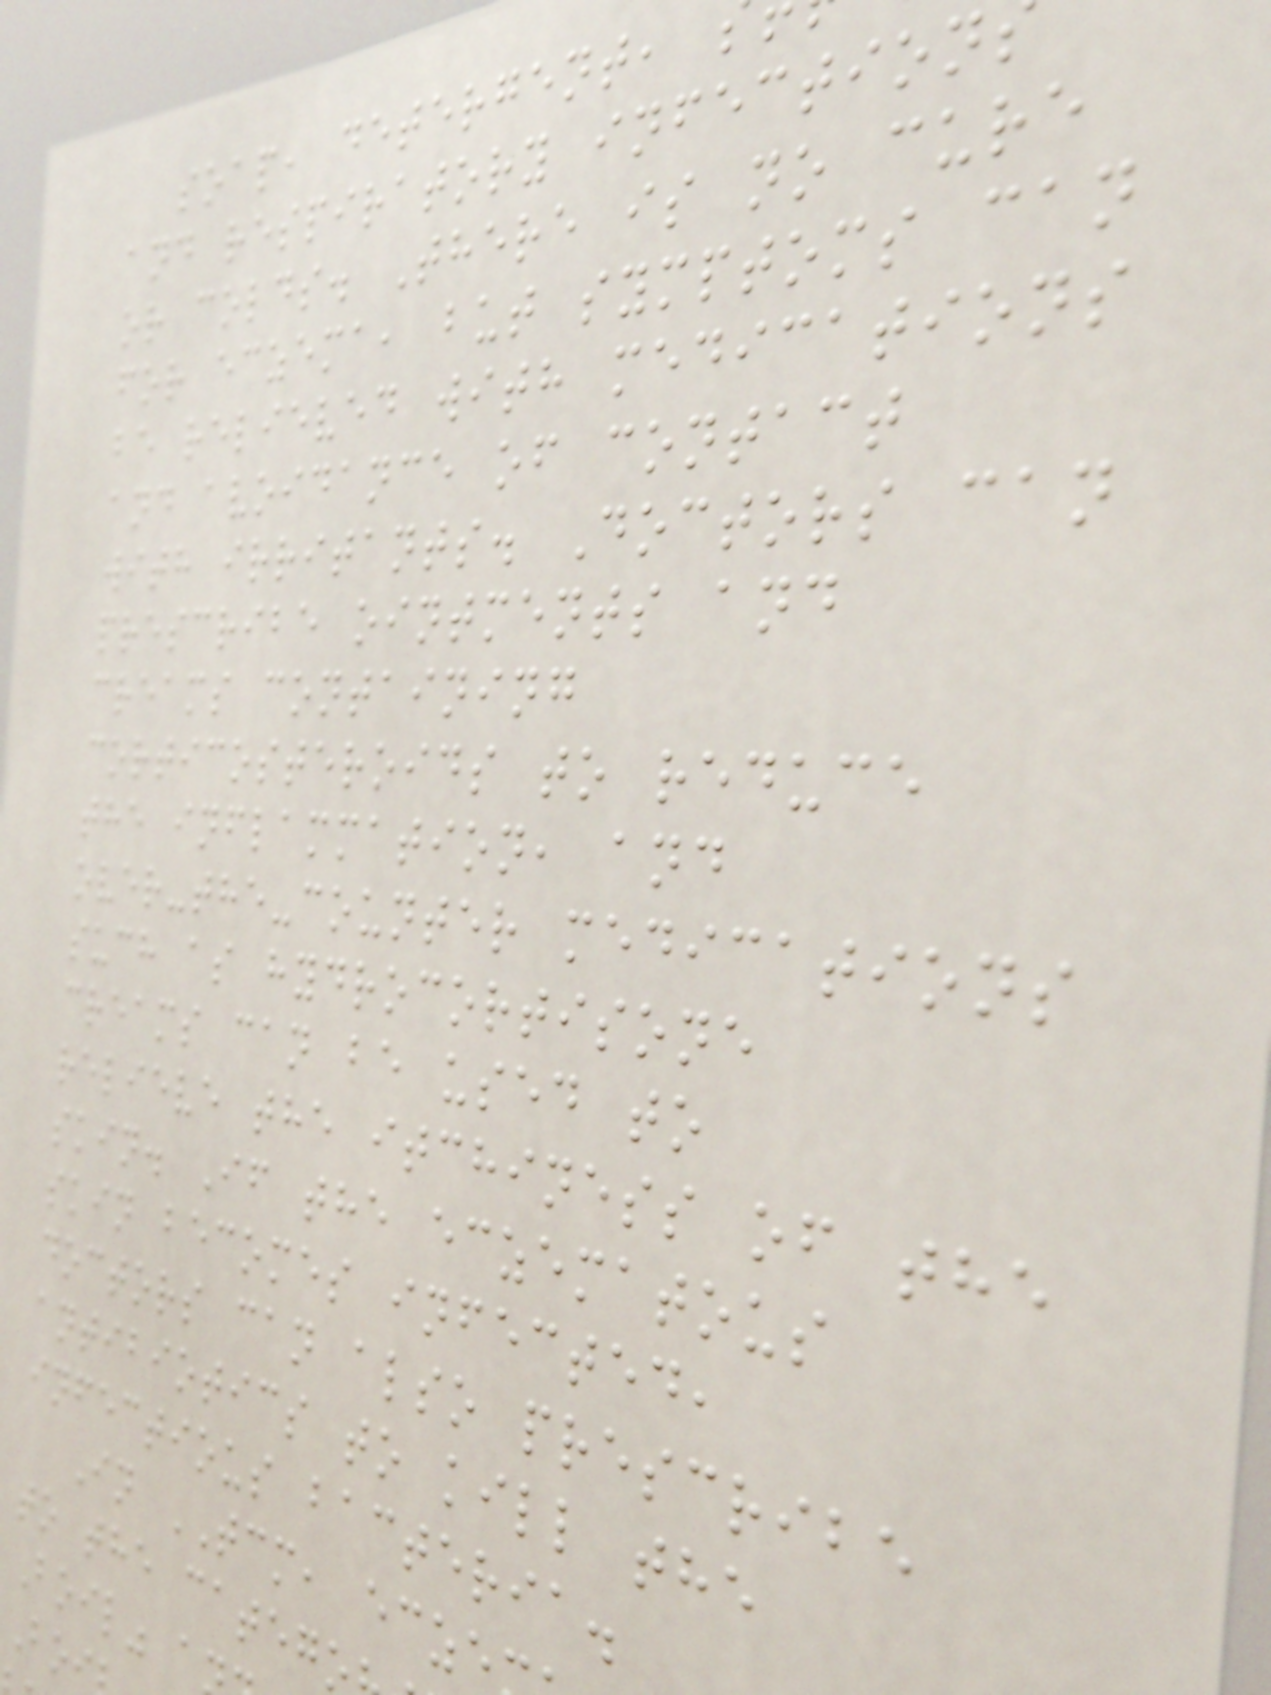soap, detergent,
and respiratory infection
or colds. There is no cure
for eczema, but symptoms can
be relieved with medications
and avoidance of contact
with irritants. Doctors can
prescribe ointments and
creams containing
corticosteroids to reduce
the inflammation, and
over-the-counter medications
such as hydrocortisone
creams can be used to
relieve the itchiness of the
skin. If the eczematous
skin becomes infected,
doctors can also prescribe
antibiotics to kill the
infectious bacteria.
In TCM, ecze
to the categ
Boil" a
